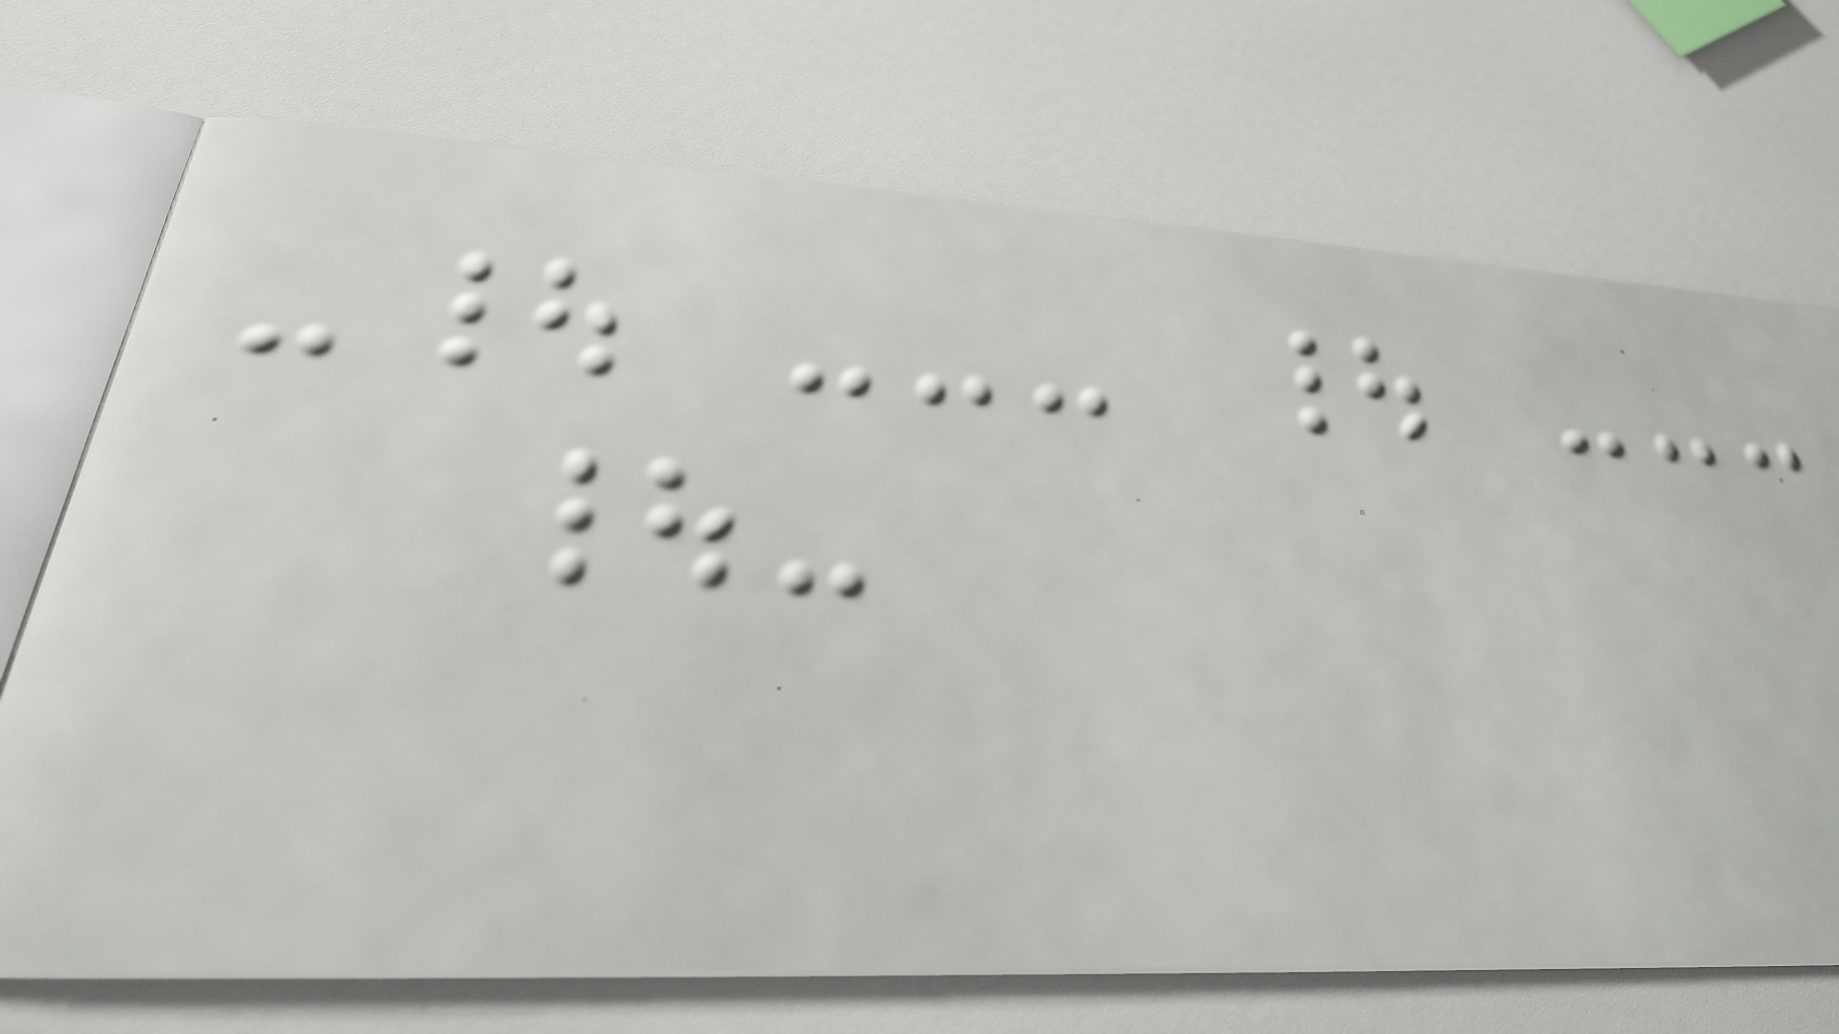-| --- | ---
|-
